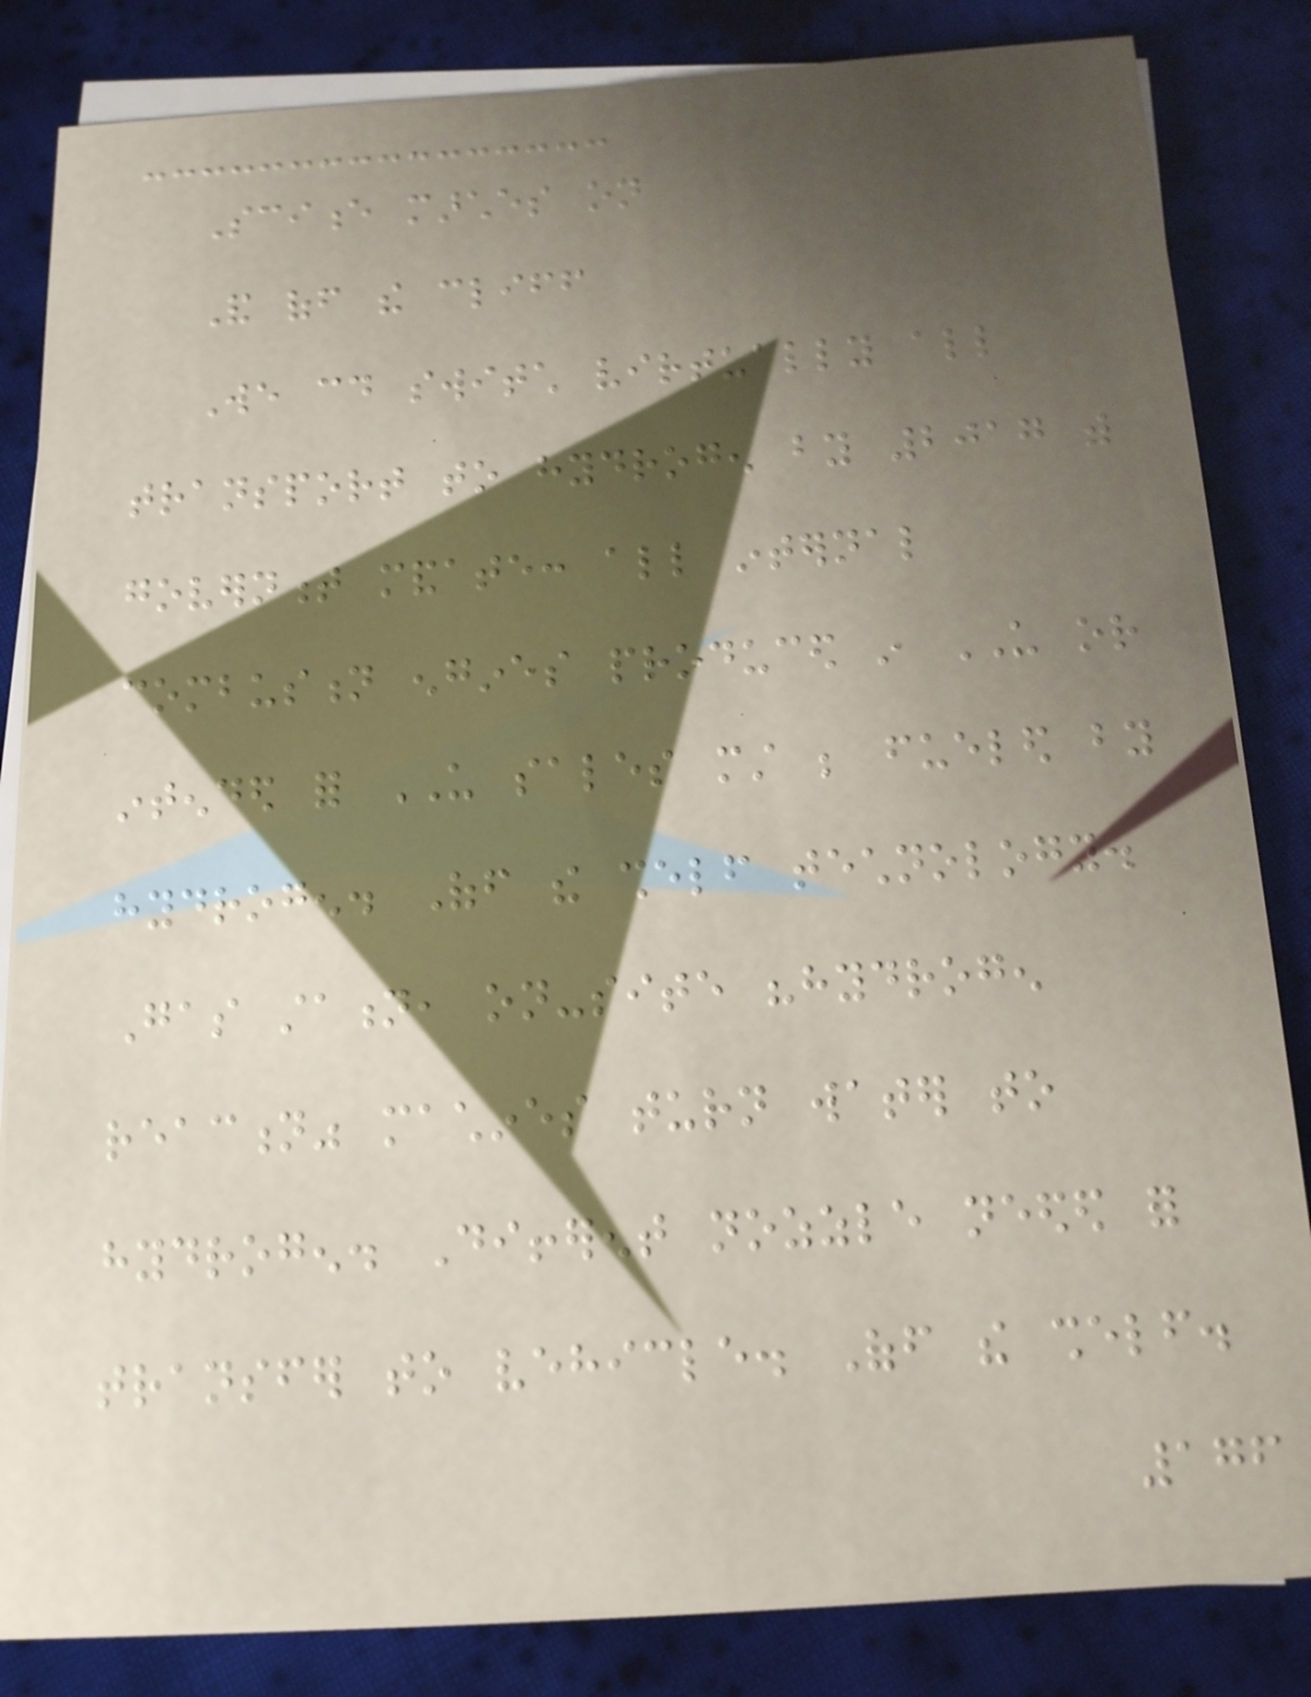Science marches on
And off the cliff
We could switch virtually all
transport to hydrogen by 2017 with
government mandate: all internal
combustion engines produced in US or
intended for US sales must be fueled by
hydrogen. Off the shelf technology.
Gas station, on-site "hydrogen
reaction" machines turn water to
hydrogen. Different nozzle needed for
transfer to vehicle. Off the shelf.
176
